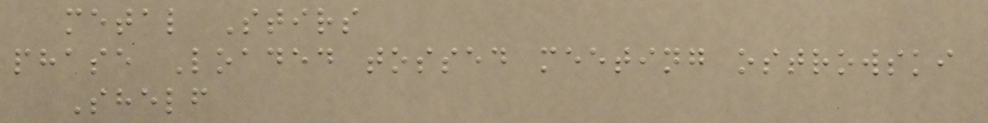metal Stirs
phase Loaded tossed meeting ostrowski
Shelf
